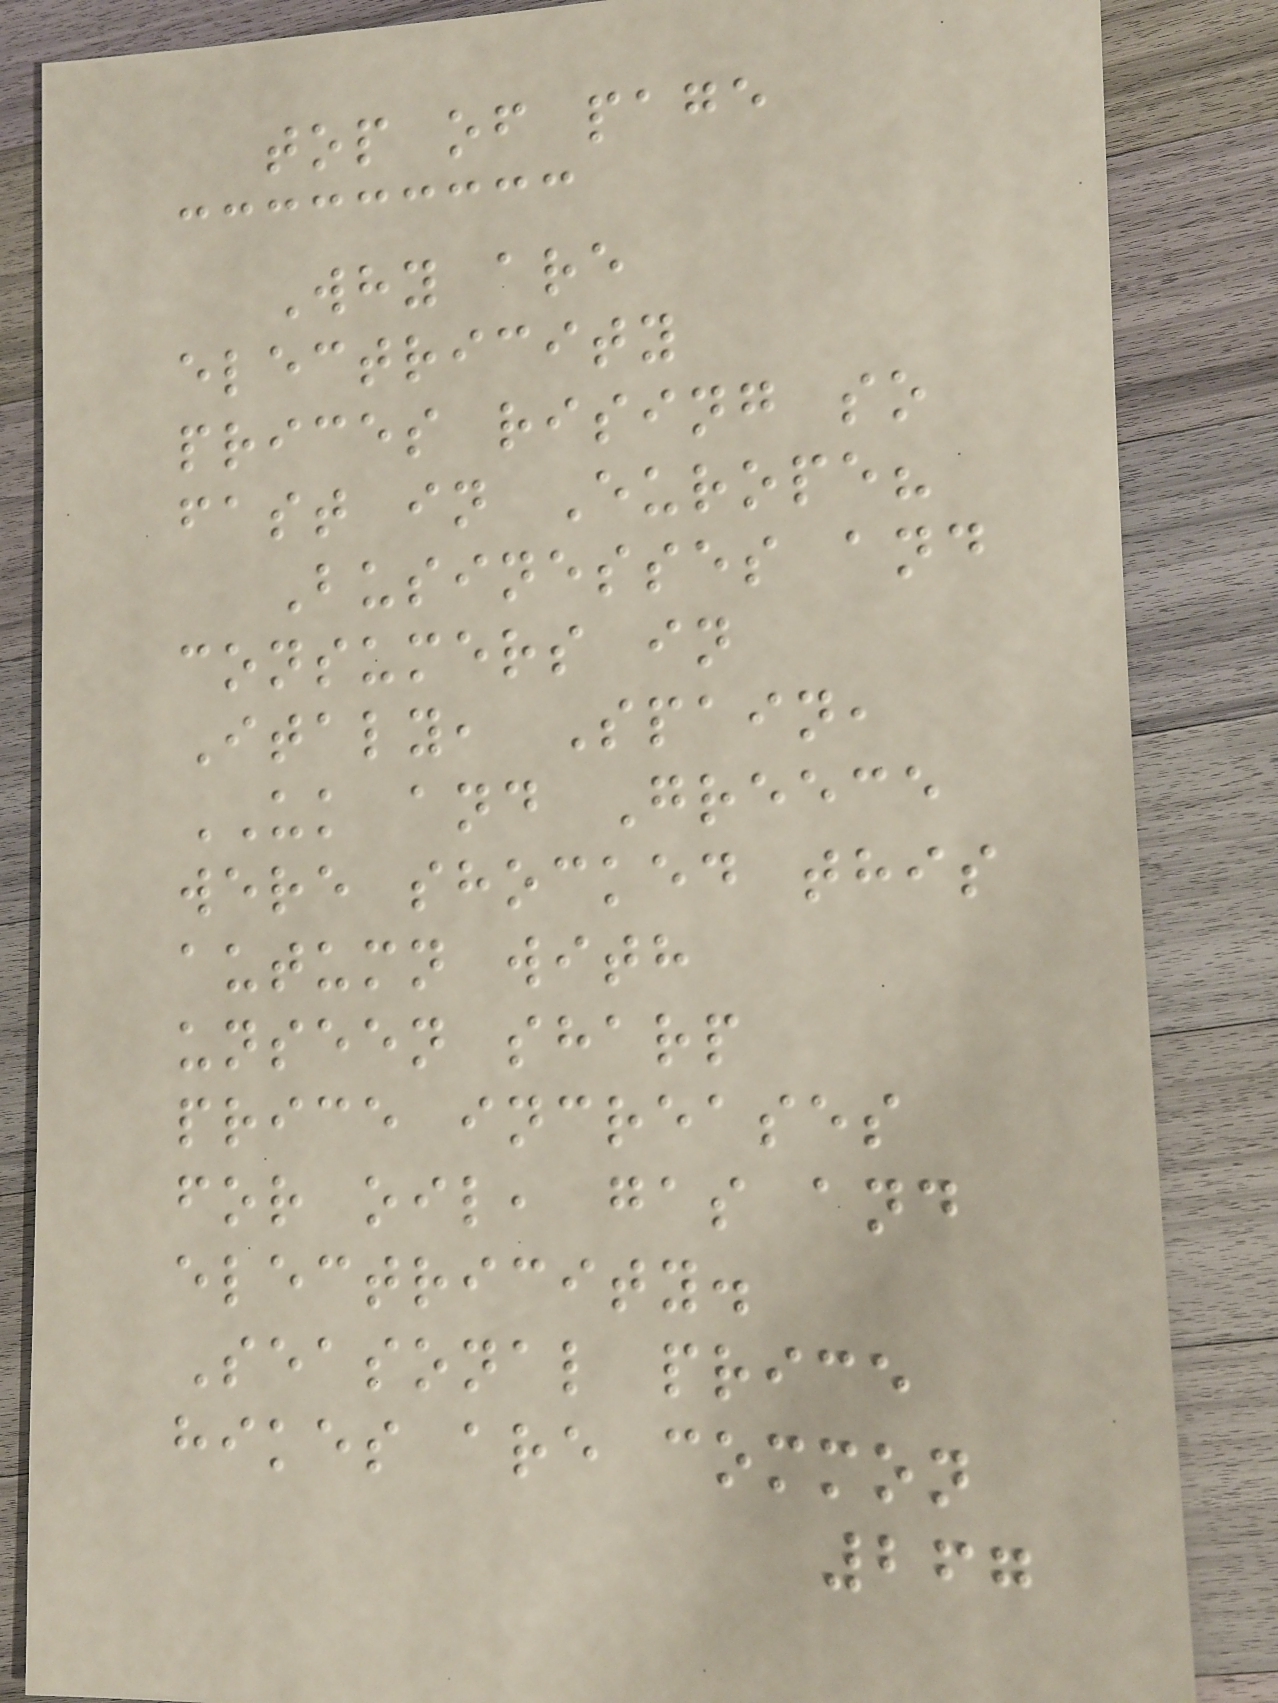top of page
Why are
electricity
prices rising so
fast in Europe?
Businesses and
consumers in
Italy, Spain,
UK and Greece
were shocked this
autumn with
unseen sharp
price increases
for oil, gas and
electricity.
Seasonal price
hikes are common
267
